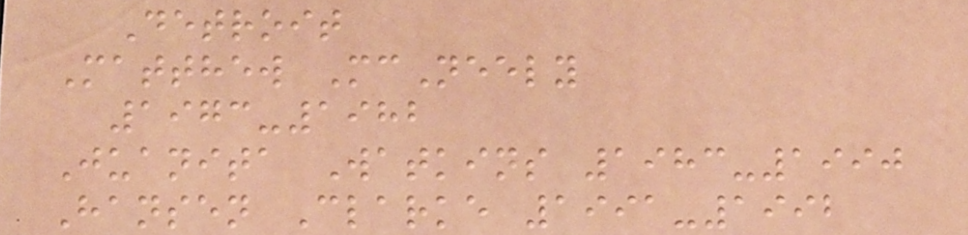Detroit
Matthew McNeely
1973-1982
Juanita Watkins 1983-1990
Hansen Clarke 1991-1992
